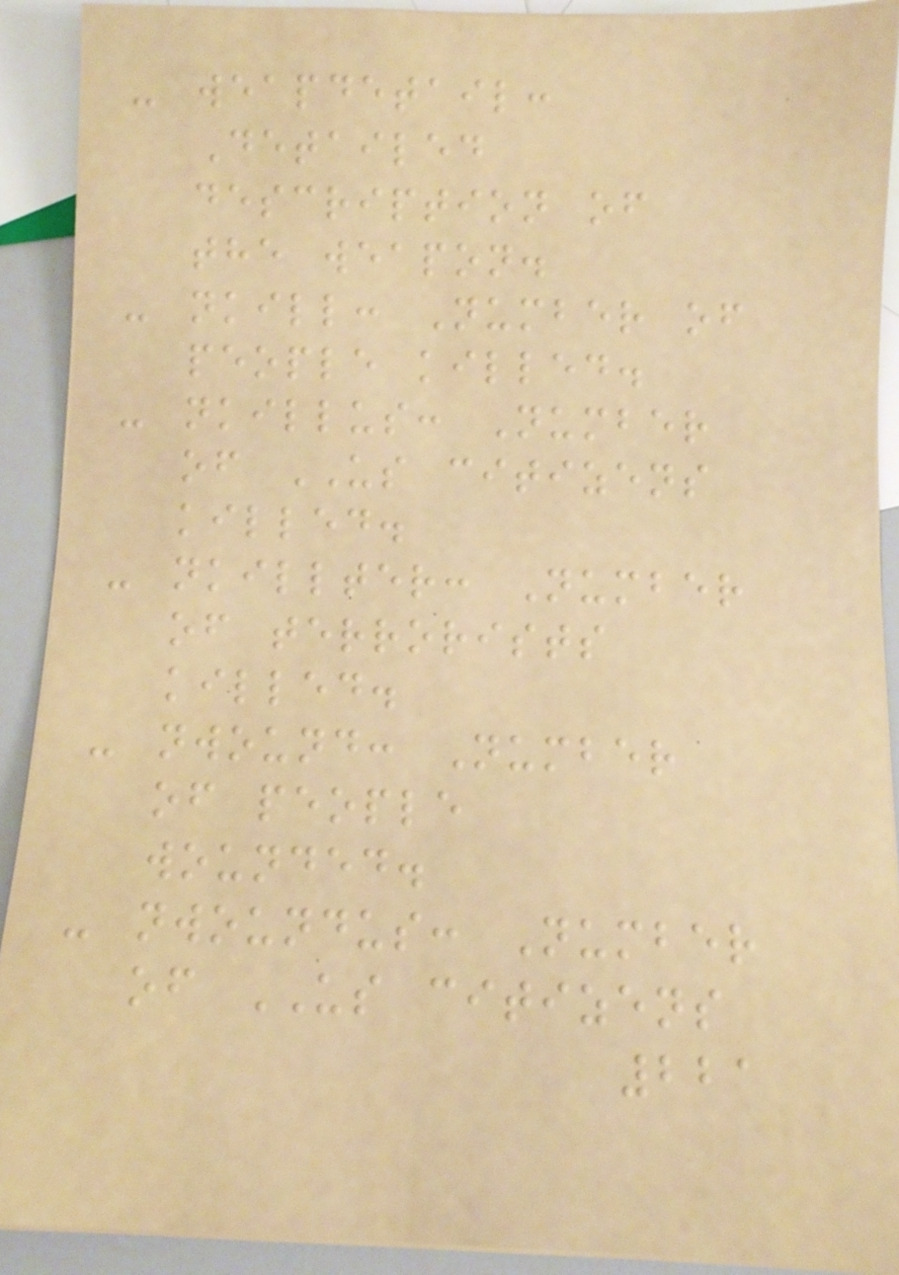- weapdetail:
Detailed
description of
the weapon.
- nkill: Number of
people killed.
- nkillus: Number
of US citizens
killed.
- nkillter: Number
of terrorists
killed.
- nwound: Number
of people
wounded.
- nwoundus: Number
of US citizens
221
